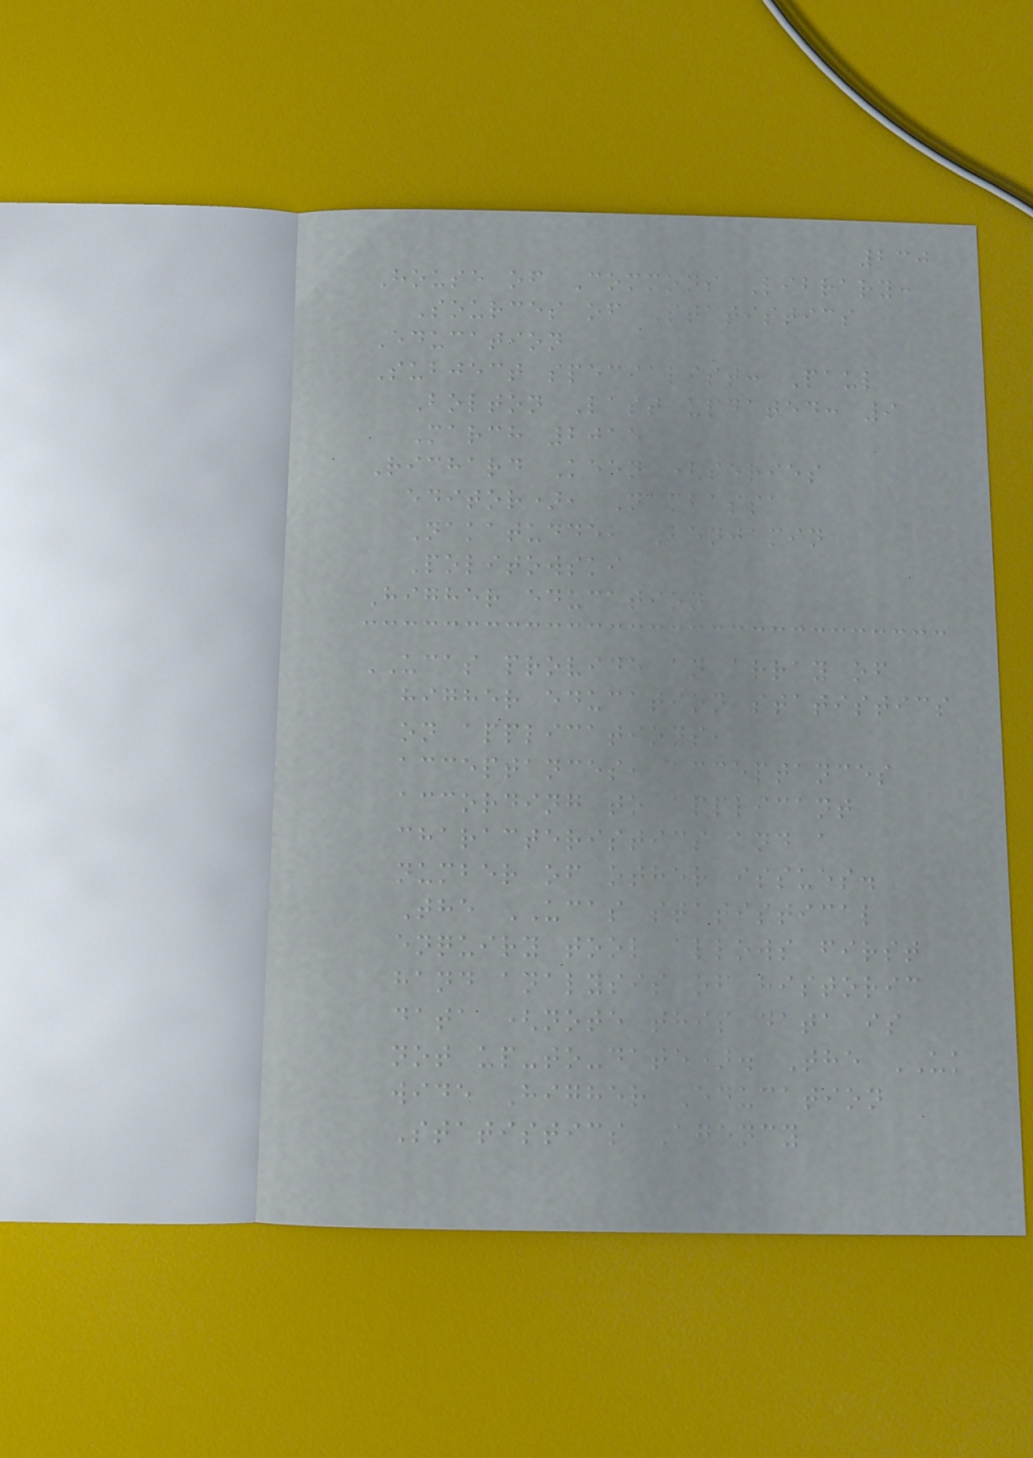230
House of Commons Library:
Sources of Statistics
Education
Subject specialist: Paul
Bolton Last updated: 9
March 2015
Richard Keen (series
editor), Nambassa
Nakatudde, Benjamin
Politowski
Higher education
UCAS provide an array of
higher education statistics
on applications,
acceptances, acceptances
according to applicant
characteristics and a
number of other issues.
The UCAS statistical
enquiry tool allows first
hand analysis of historic
data (note this data is
not up-to-date). The UK
wide Higher Education
Statistics Agency
